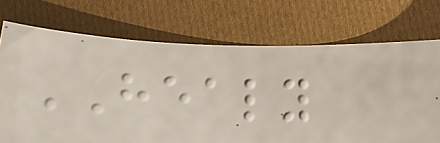HEALY
